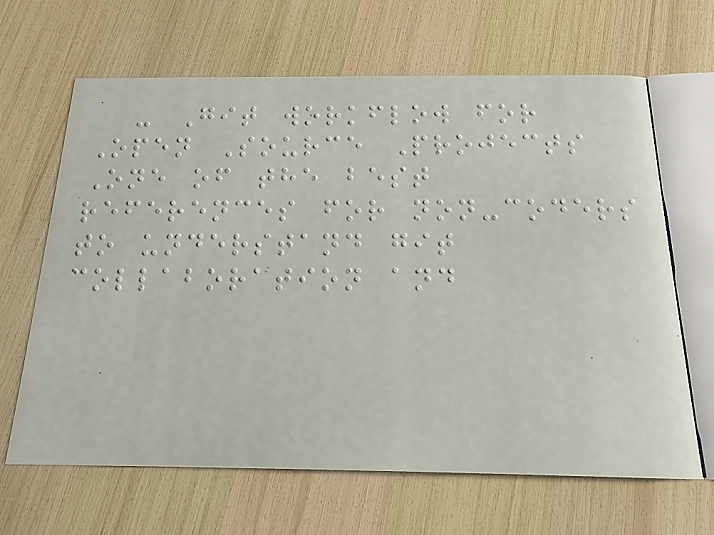- Git workflow for
Open Source Projects
One of the best
references for non-coders
to understand git
collaboration and
